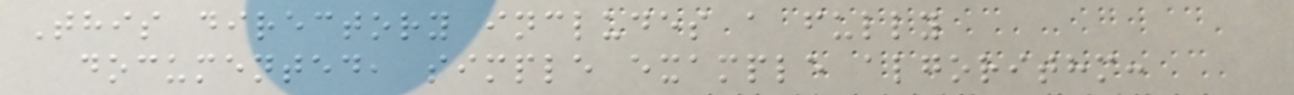This directory includes a fully
documented, simple example algorithm:
